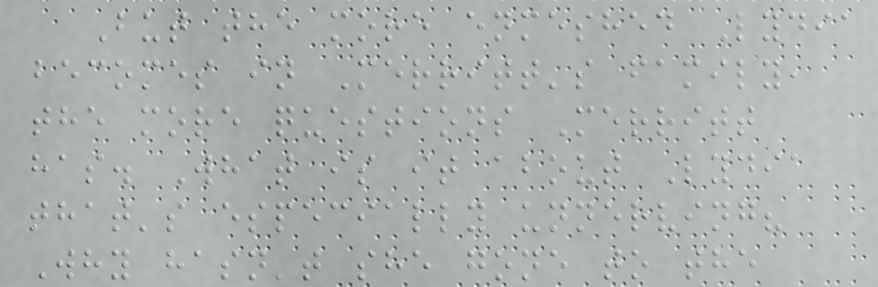But the more enmeshed Lydia
becomes in Merritt's family,
the more questions Merritt
has. What is it about Lydia
that's especially unnerving?
Why hasn't she gone to the
